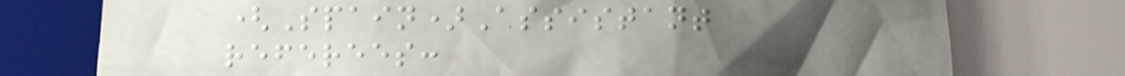(Spain)Assistant
referees:
